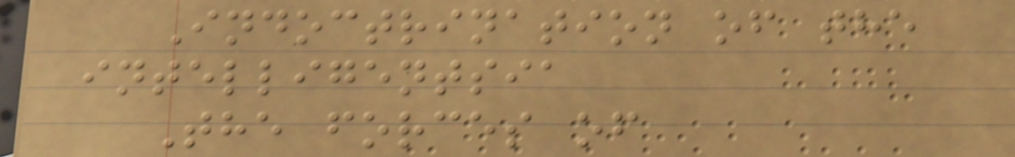Indoctrination of the
intelligentsia
The forces of
